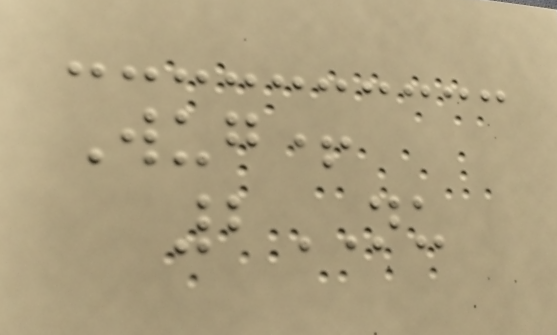Wug+
2NU
